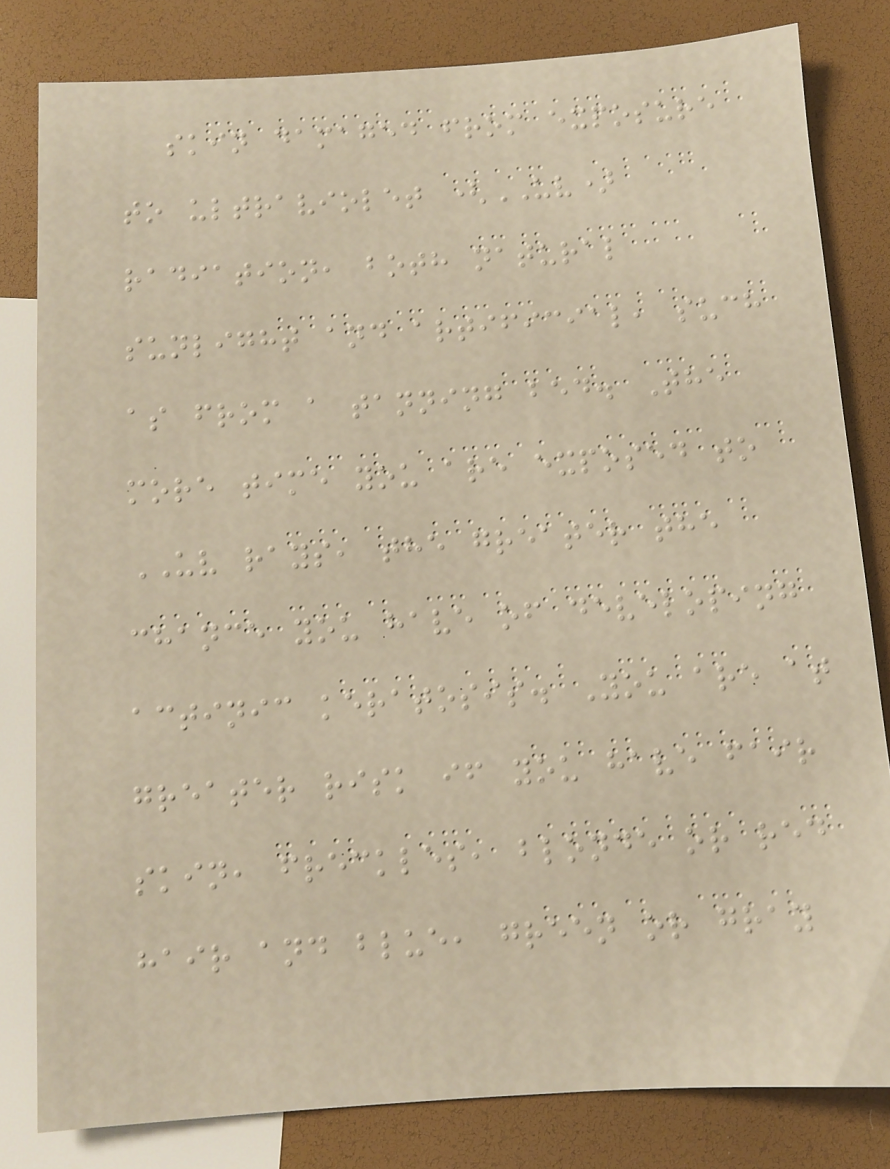skin damaged from exposure
to ultraviolet (UV)
radiation, both natural
sunlight and artificial, such
as from a tanning bed. The
more time you are exposed to
UV rays, the greater the
chance you have of developing
actinic keratosis. You are at
greater risk if you have fair
skin, freckles, blonde or red
hair and blue, green or gray
